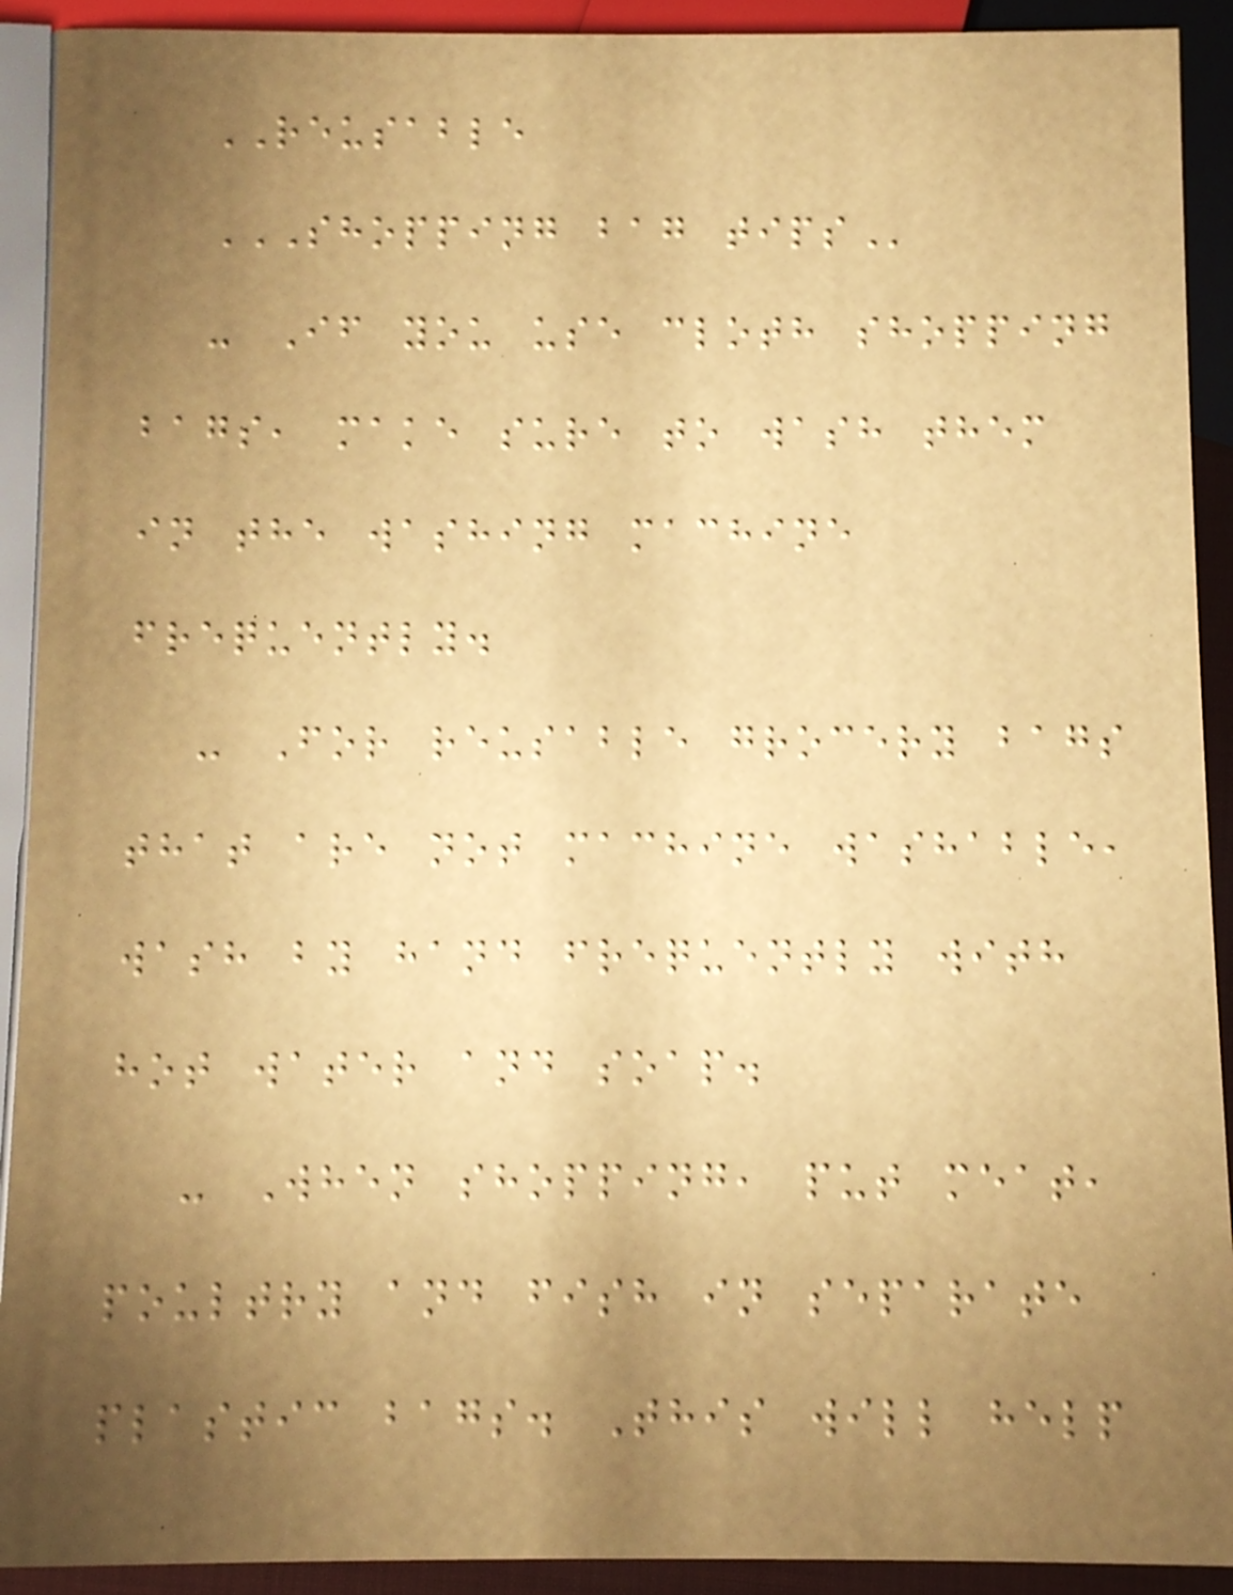REUSABLE
SHOPPING BAG TIPS
- If you use cloth shopping
bags, make sure to wash them
in the washing machine
frequently.
- For reusable grocery bags
that are not machine washable,
wash by hand frequently with
hot water and soap.
- When shopping, put meat,
poultry and fish in separate
plastic bags. This will help
